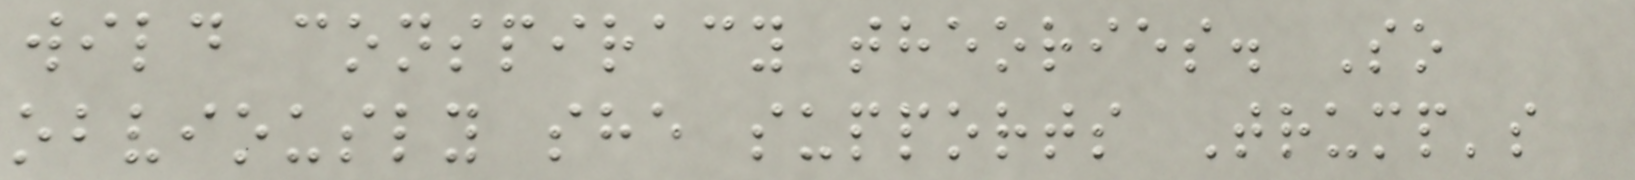wild conspiracy theories. So
obviously she supports Trump's
